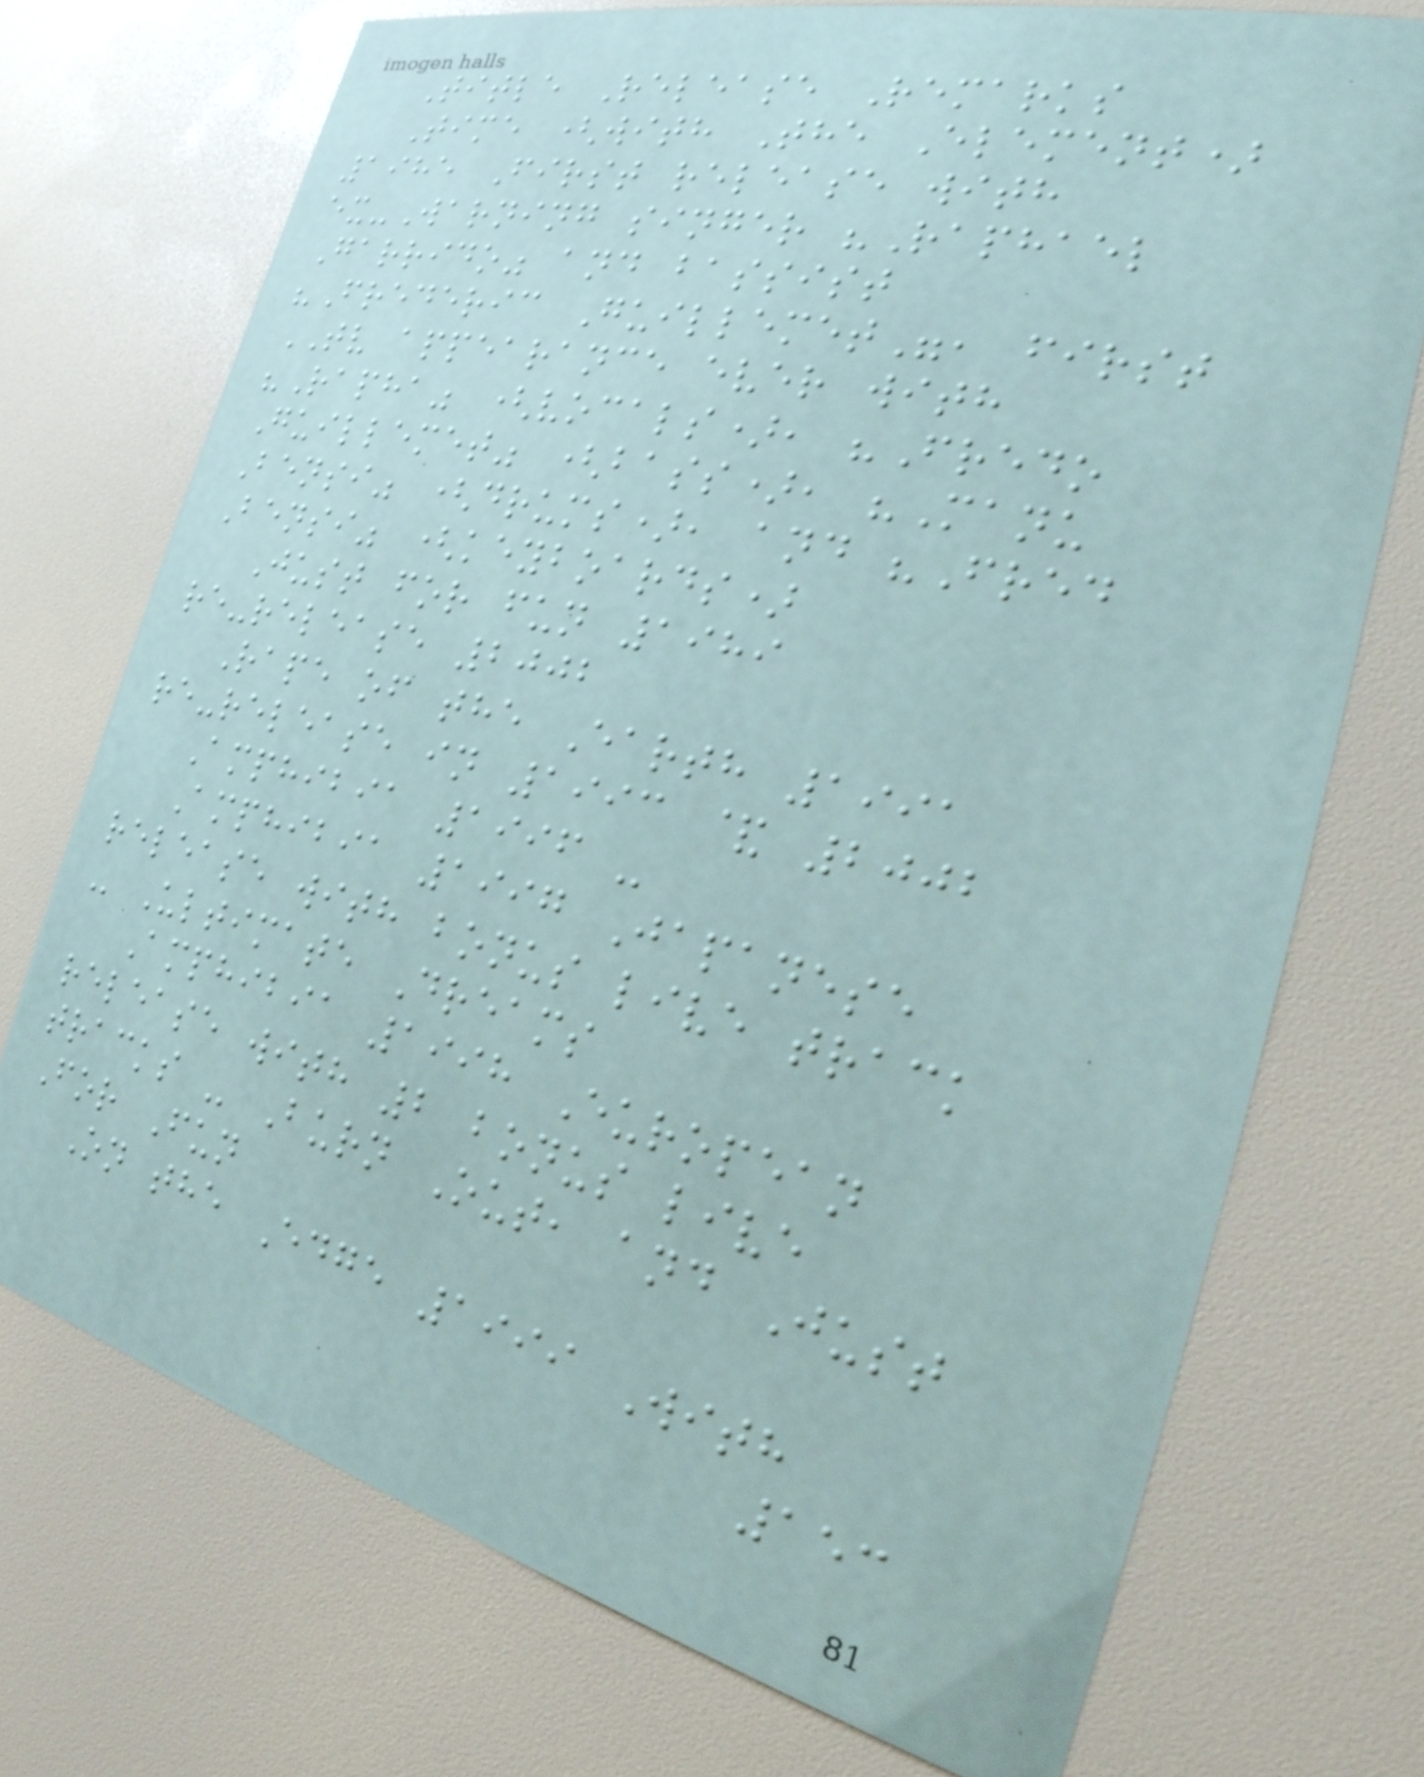Title Release Remarks
Time (with The Element)
1985 First release with
ex-Warning singer "Raphael
Garrido" and bassist
"Frederic Guillemet", first
TV appearance ever with
"Rapha" (vocals), "Fredo
Guillemet" (bass), "Manu
Bensi" (drums), and "Fred
Bensi" (keyboards)
Just for fun 1989
re-release 2002
Rape of the Earth 1991
re-release in 1993 & 2002
Amphibia 1996 -
Amphibia 1997 Japanese
release with bonus live track
- Ultimate Dreams
Amphibia 1998 European
release with 2 bonus live
tracks - Burn Out, and Just
For Fun
On the Edge 1999 With
153
